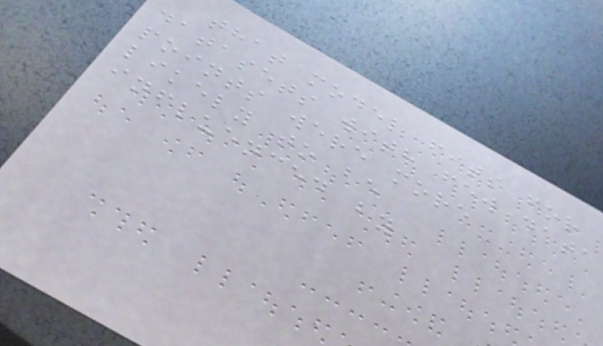that model fits for
datasets with few data
points were more
likely to be
influenced by
